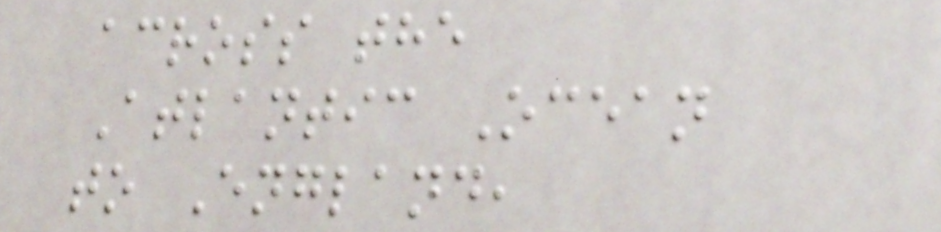across the
Atlantic Ocean
to England,
